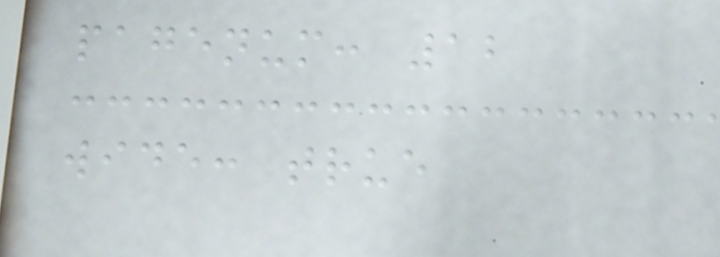pagenum: 12
wide: true
